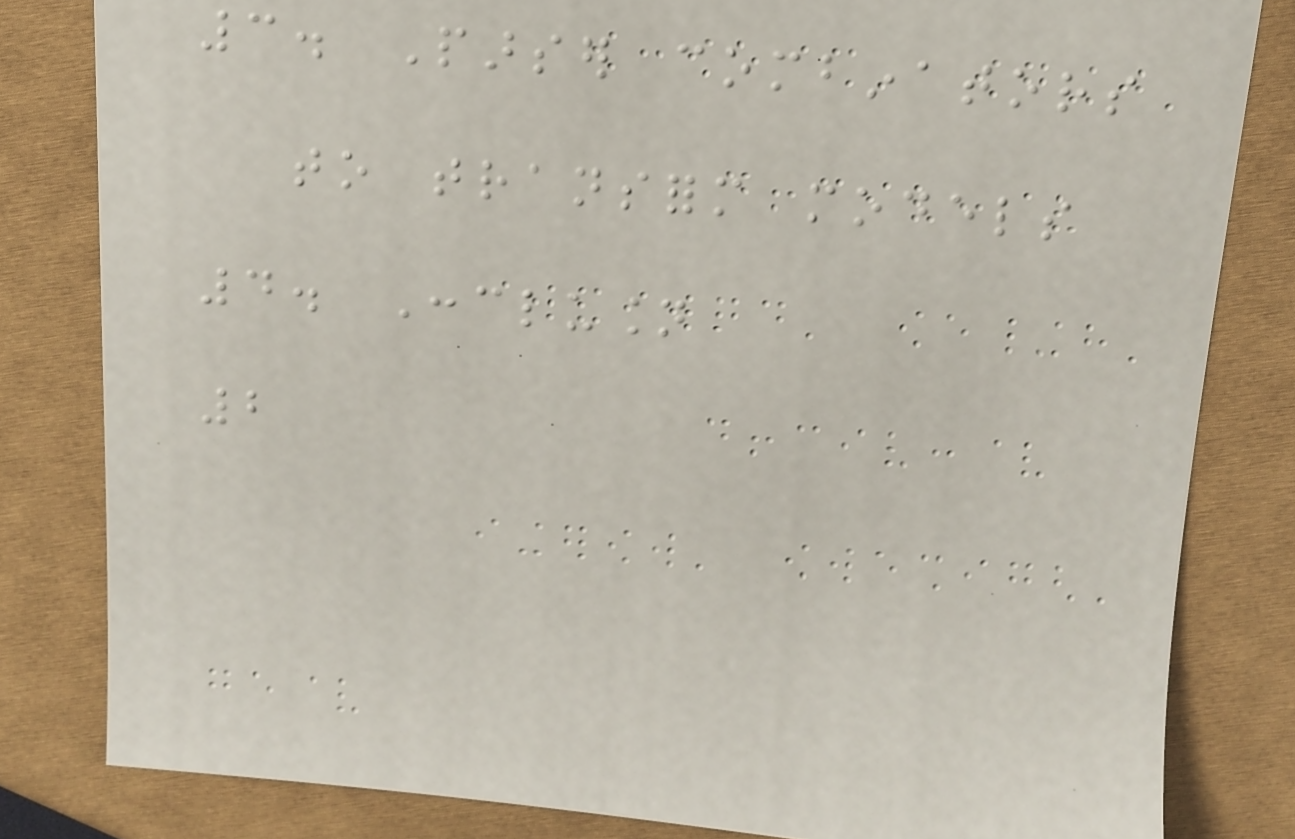3. Parser combinators
to transform models
4. Conclusion
2
